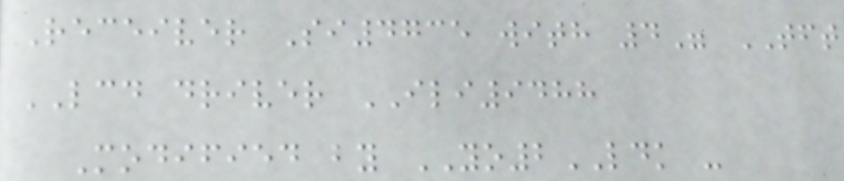Receiver Si4735 with 4" TFT
LCD driver ILI9488
Modified by YO2LDK -
